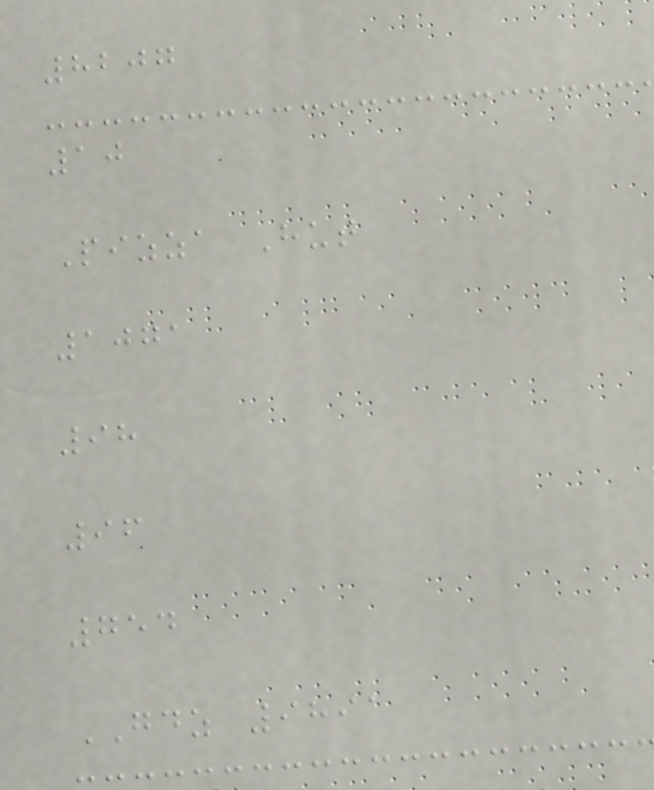8207
10
Pizza Hut
1071
98
96
754
GDZ 9891
